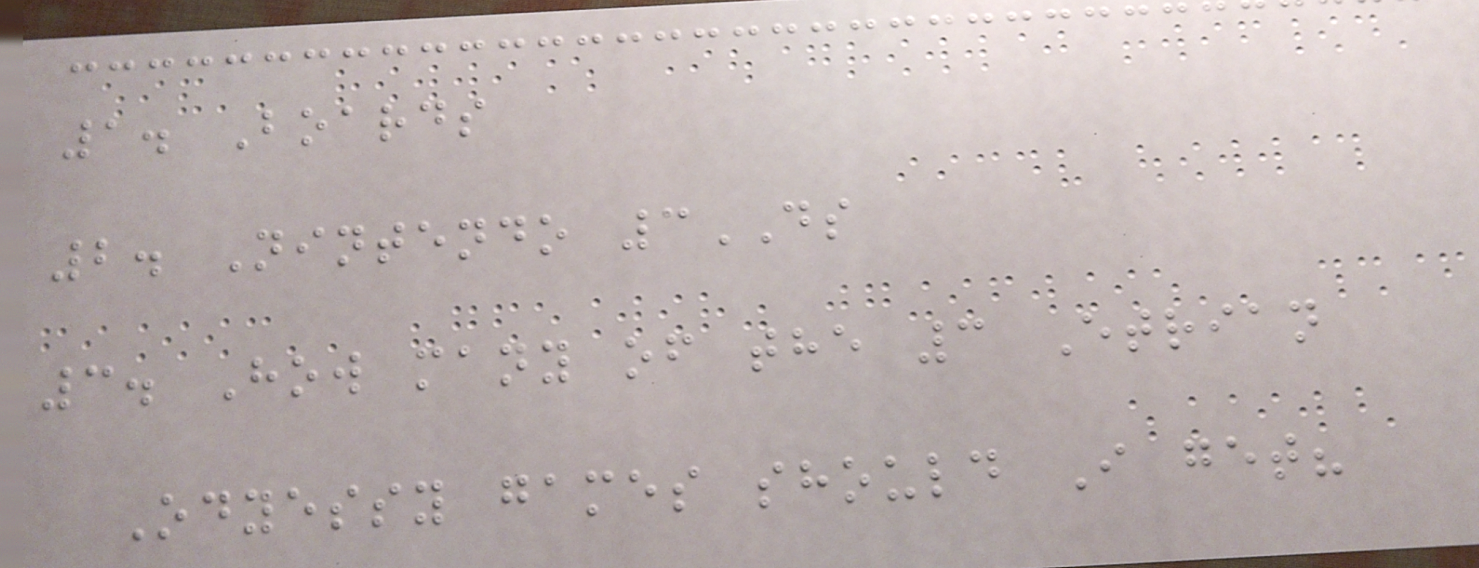1. Boards
2. Nintendo 3DS
3. How many of the 3 Etrian
Odyessy games should I get?
